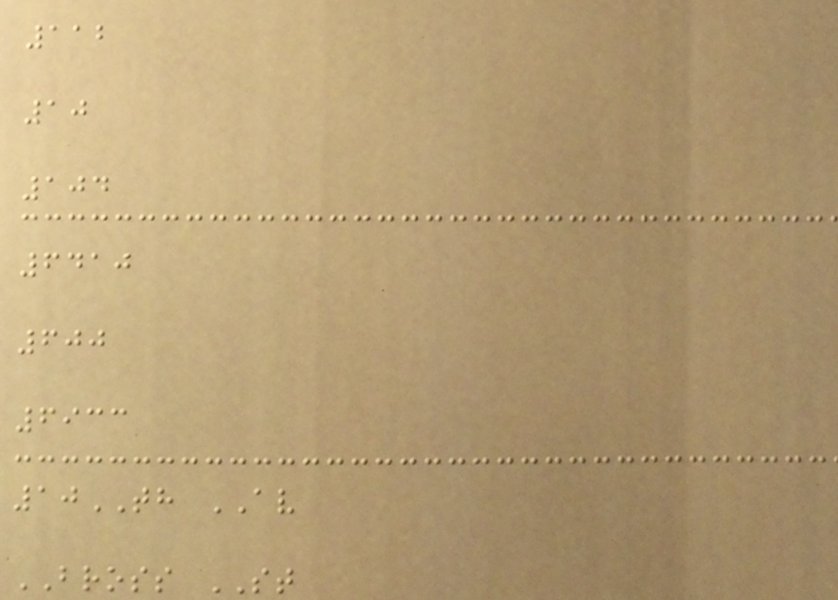112
10
104
6410
600
6933
10TH AV
BROSS ST
